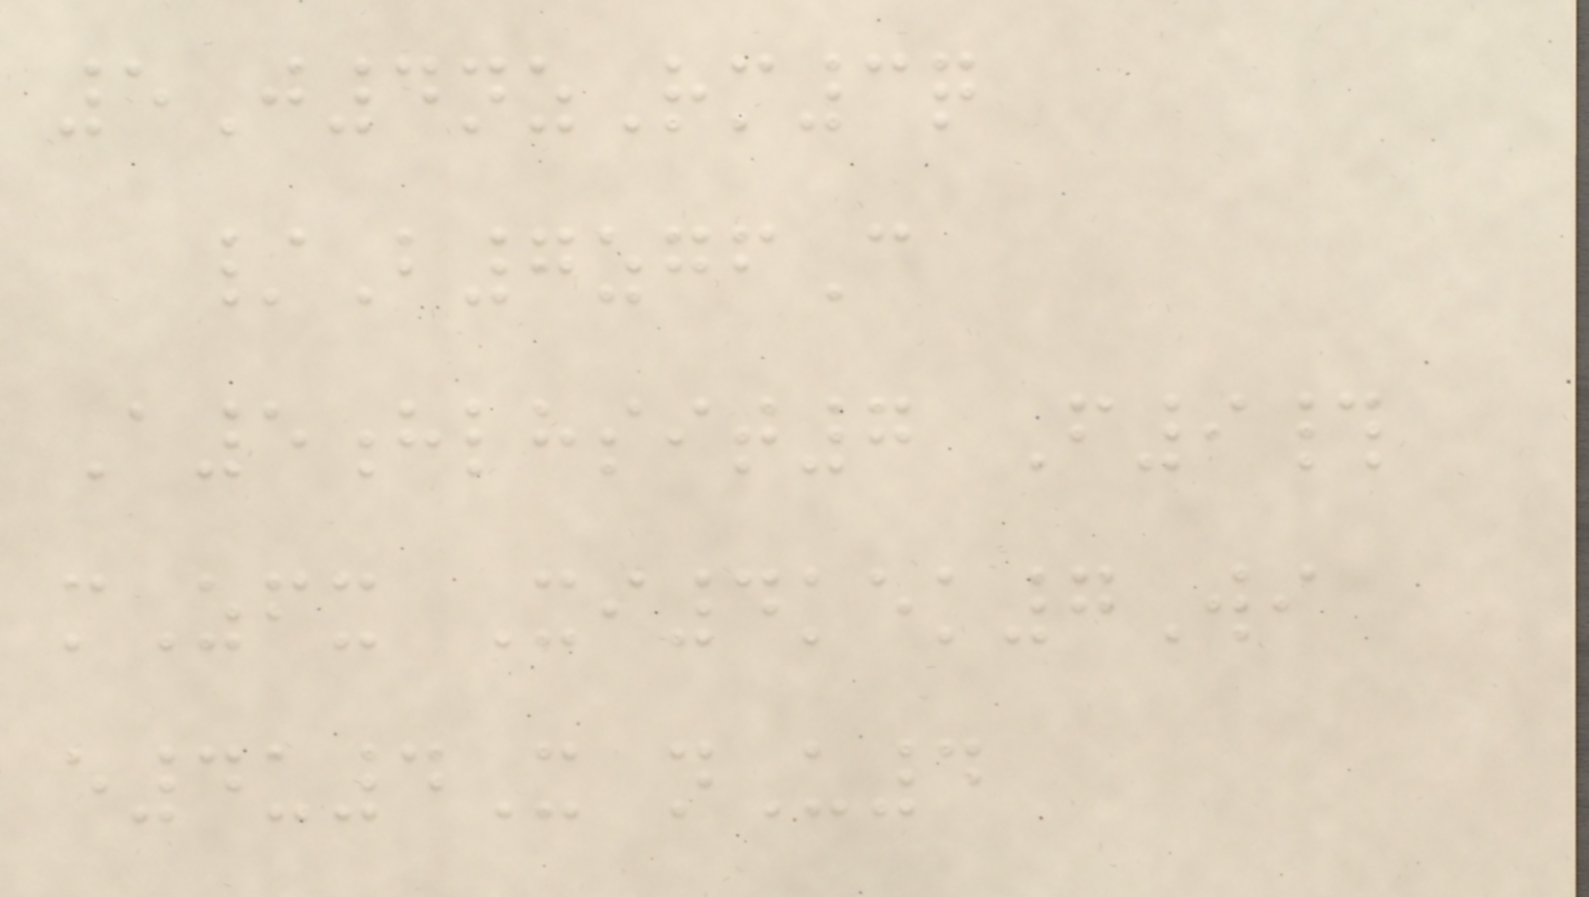5J4nzRm3q
/B7zgfC
A5hlhsit7 F9#
mZfx Xi4kek7Wi
e4u4X nU4
